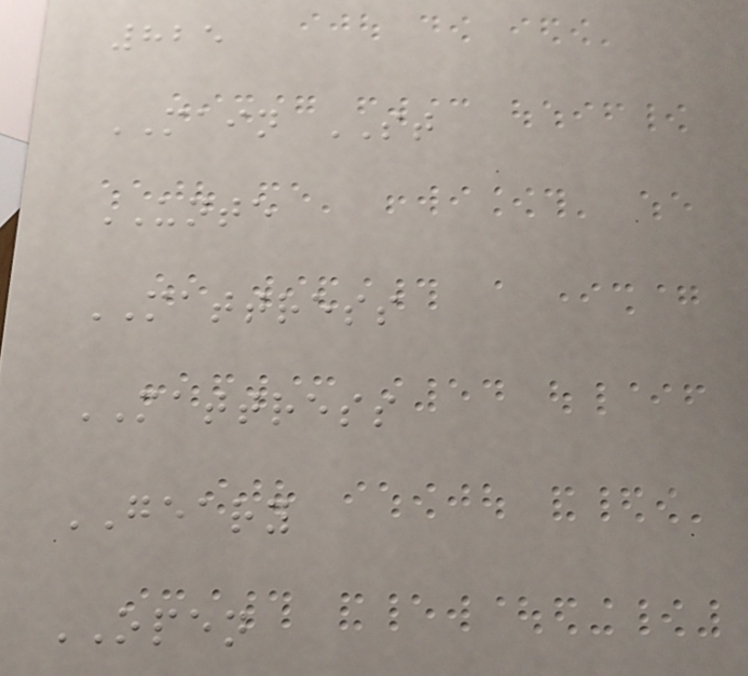825
MAIN ST
UNTE
MATTRESS
MATTRESS
GEARY
OPEN
